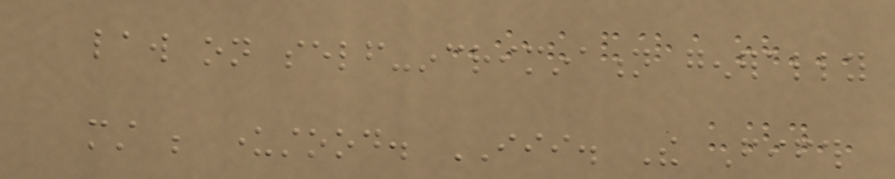law on self-incrimination generally
must be understood. III. The Fifth
